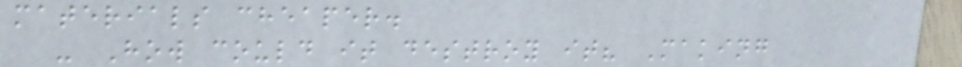materials cheaper.
- How could it destroy it? Making
